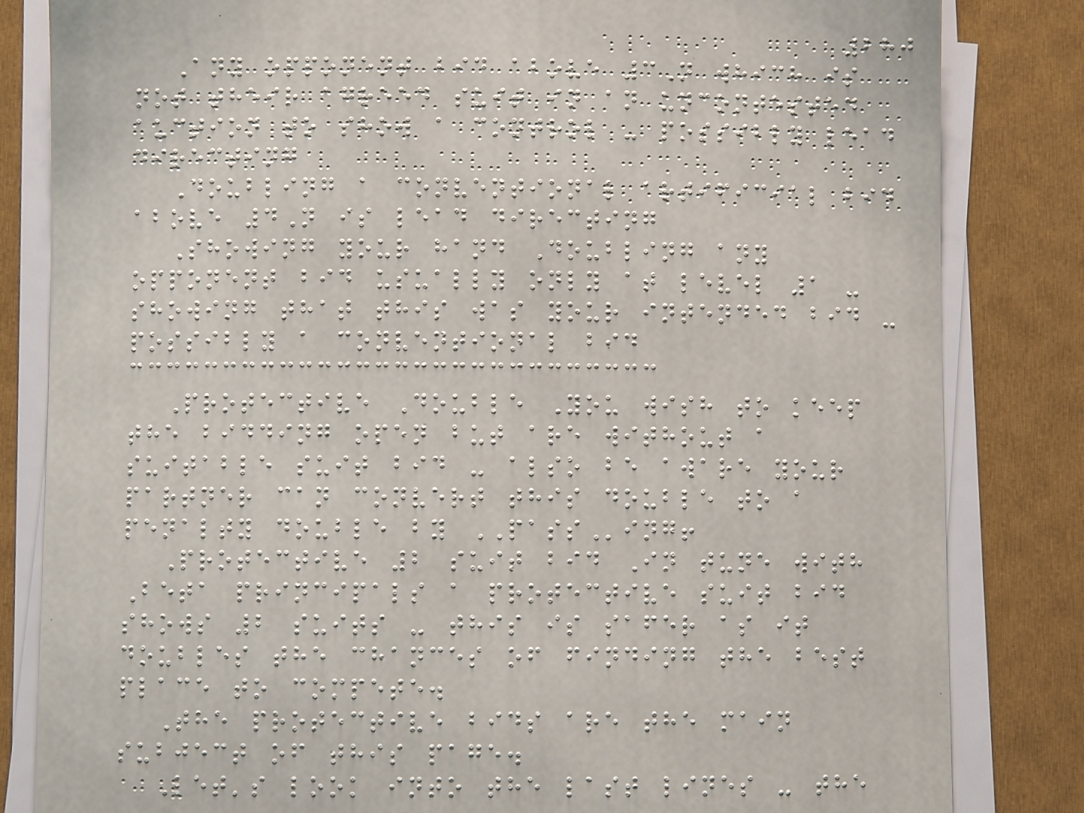280
Any opponent bid above 3N which is
not their agreed suit in an uncontested
auction to show a control - possibly lead
directing
Doubling a conventional artificial bid
above 4N is lead directing
Showing your hand Doubling any
opponent bid usually only at level 1 -
showing that this was your intended bid -
possibly a conventional bid
Protective Double You wish to keep
the bidding open but are without a
suitable suit bid - also be aware your
partner can convert this double to a
penalty double by PASSing!
Protective 2 suit bid In tune with
Beta principals a protective suit bid
shows 2 suits - this is safer as it
doubles the chances of finding the best
place to compete.
The protective bids are the main
subject of this page.
Let's look into the last lines - the
